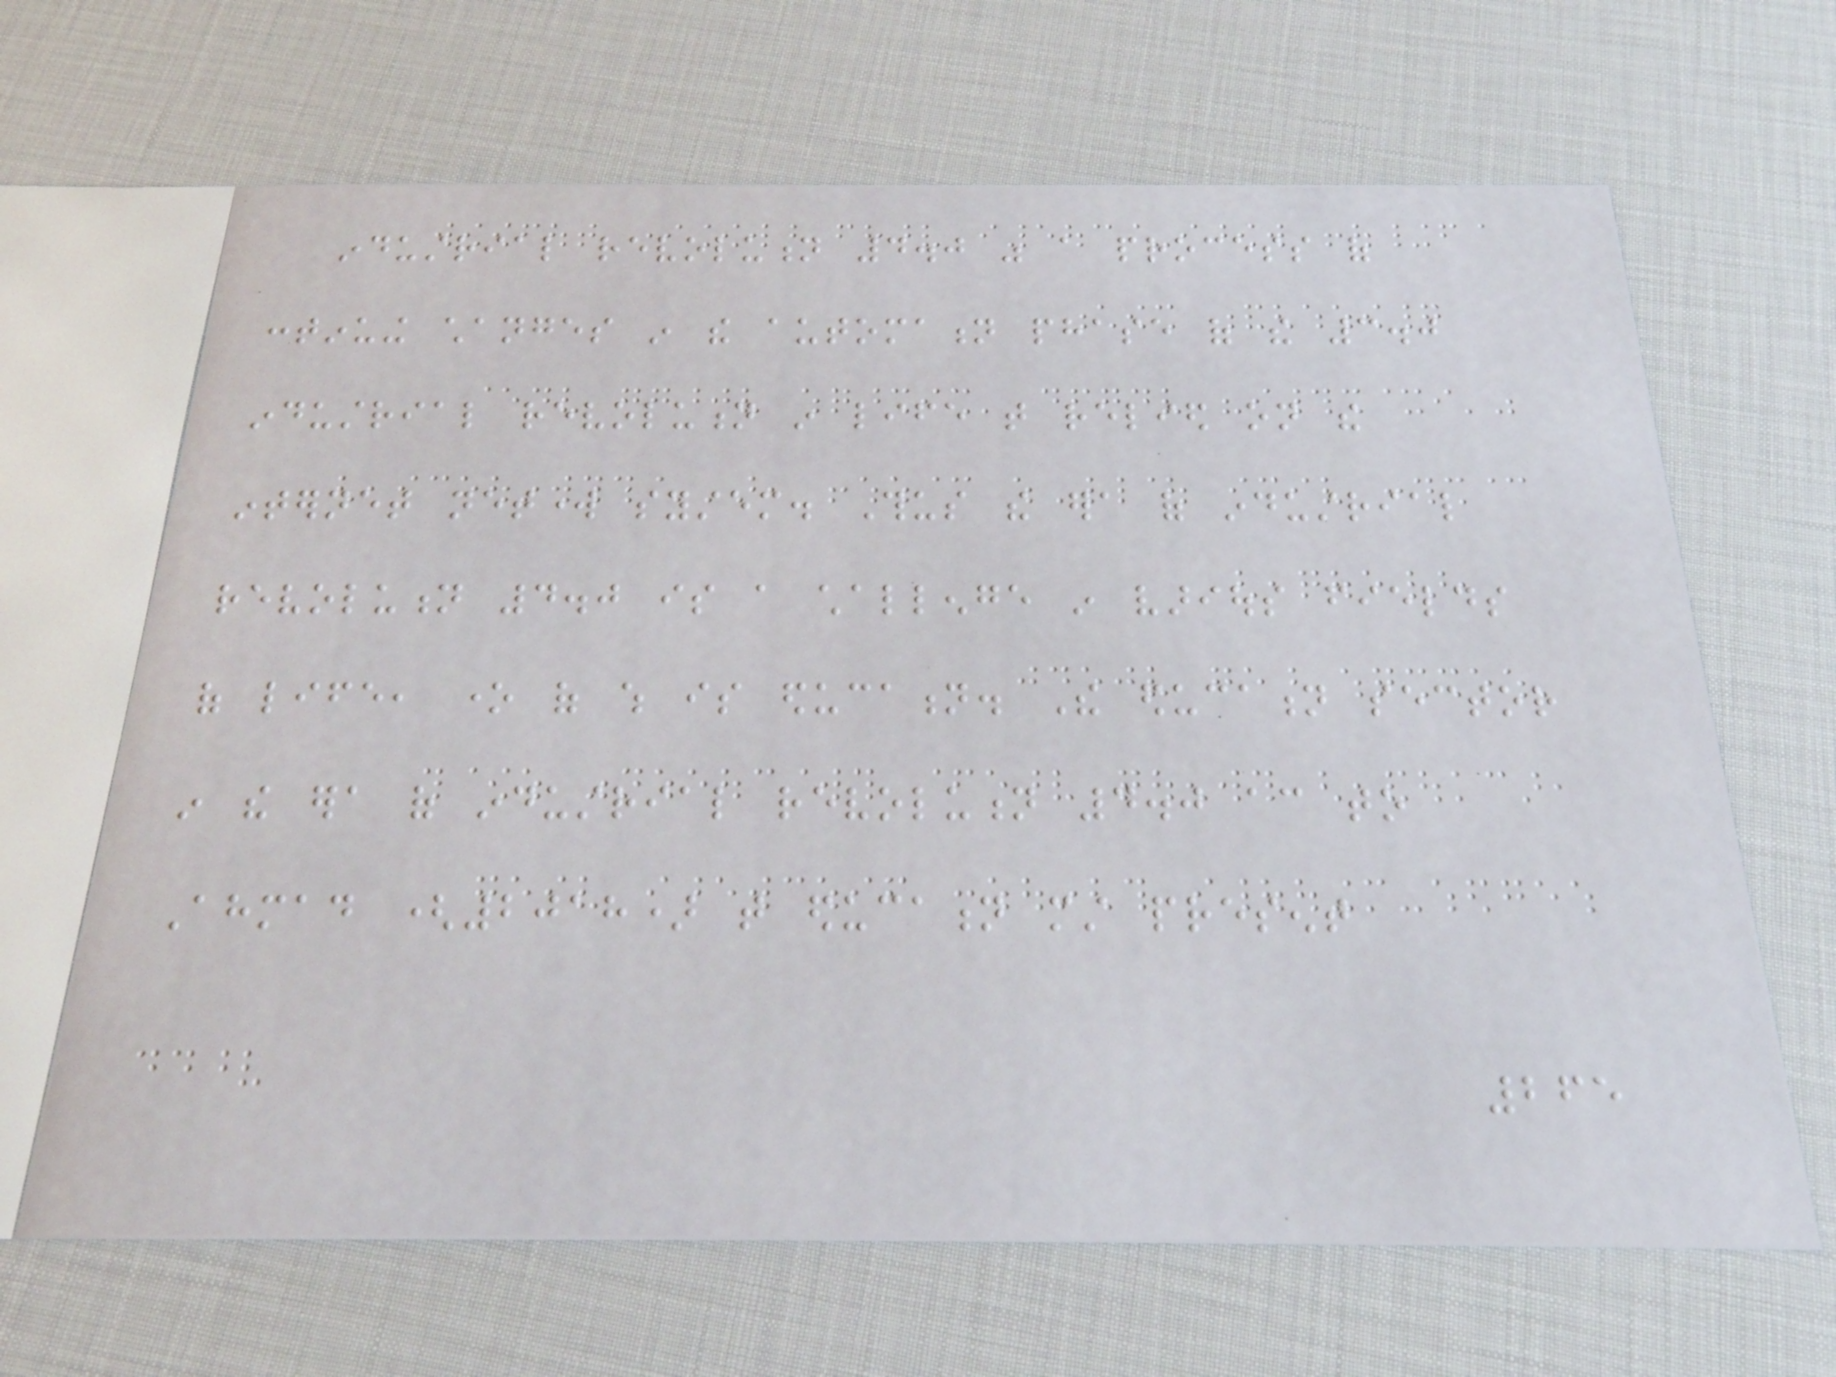industrial revolution 4.0 was a process of
continuing changes in the automation phase of the 3.0
industrial revolution in life that relied on the
internet network system. Thus the era of industrial
revolution 4.0 is a challenge in various fields
of life, one of which is education. The education sector
in the era of industrial revolution 4.0 according to
Ahmad (2018) that education must present
265
